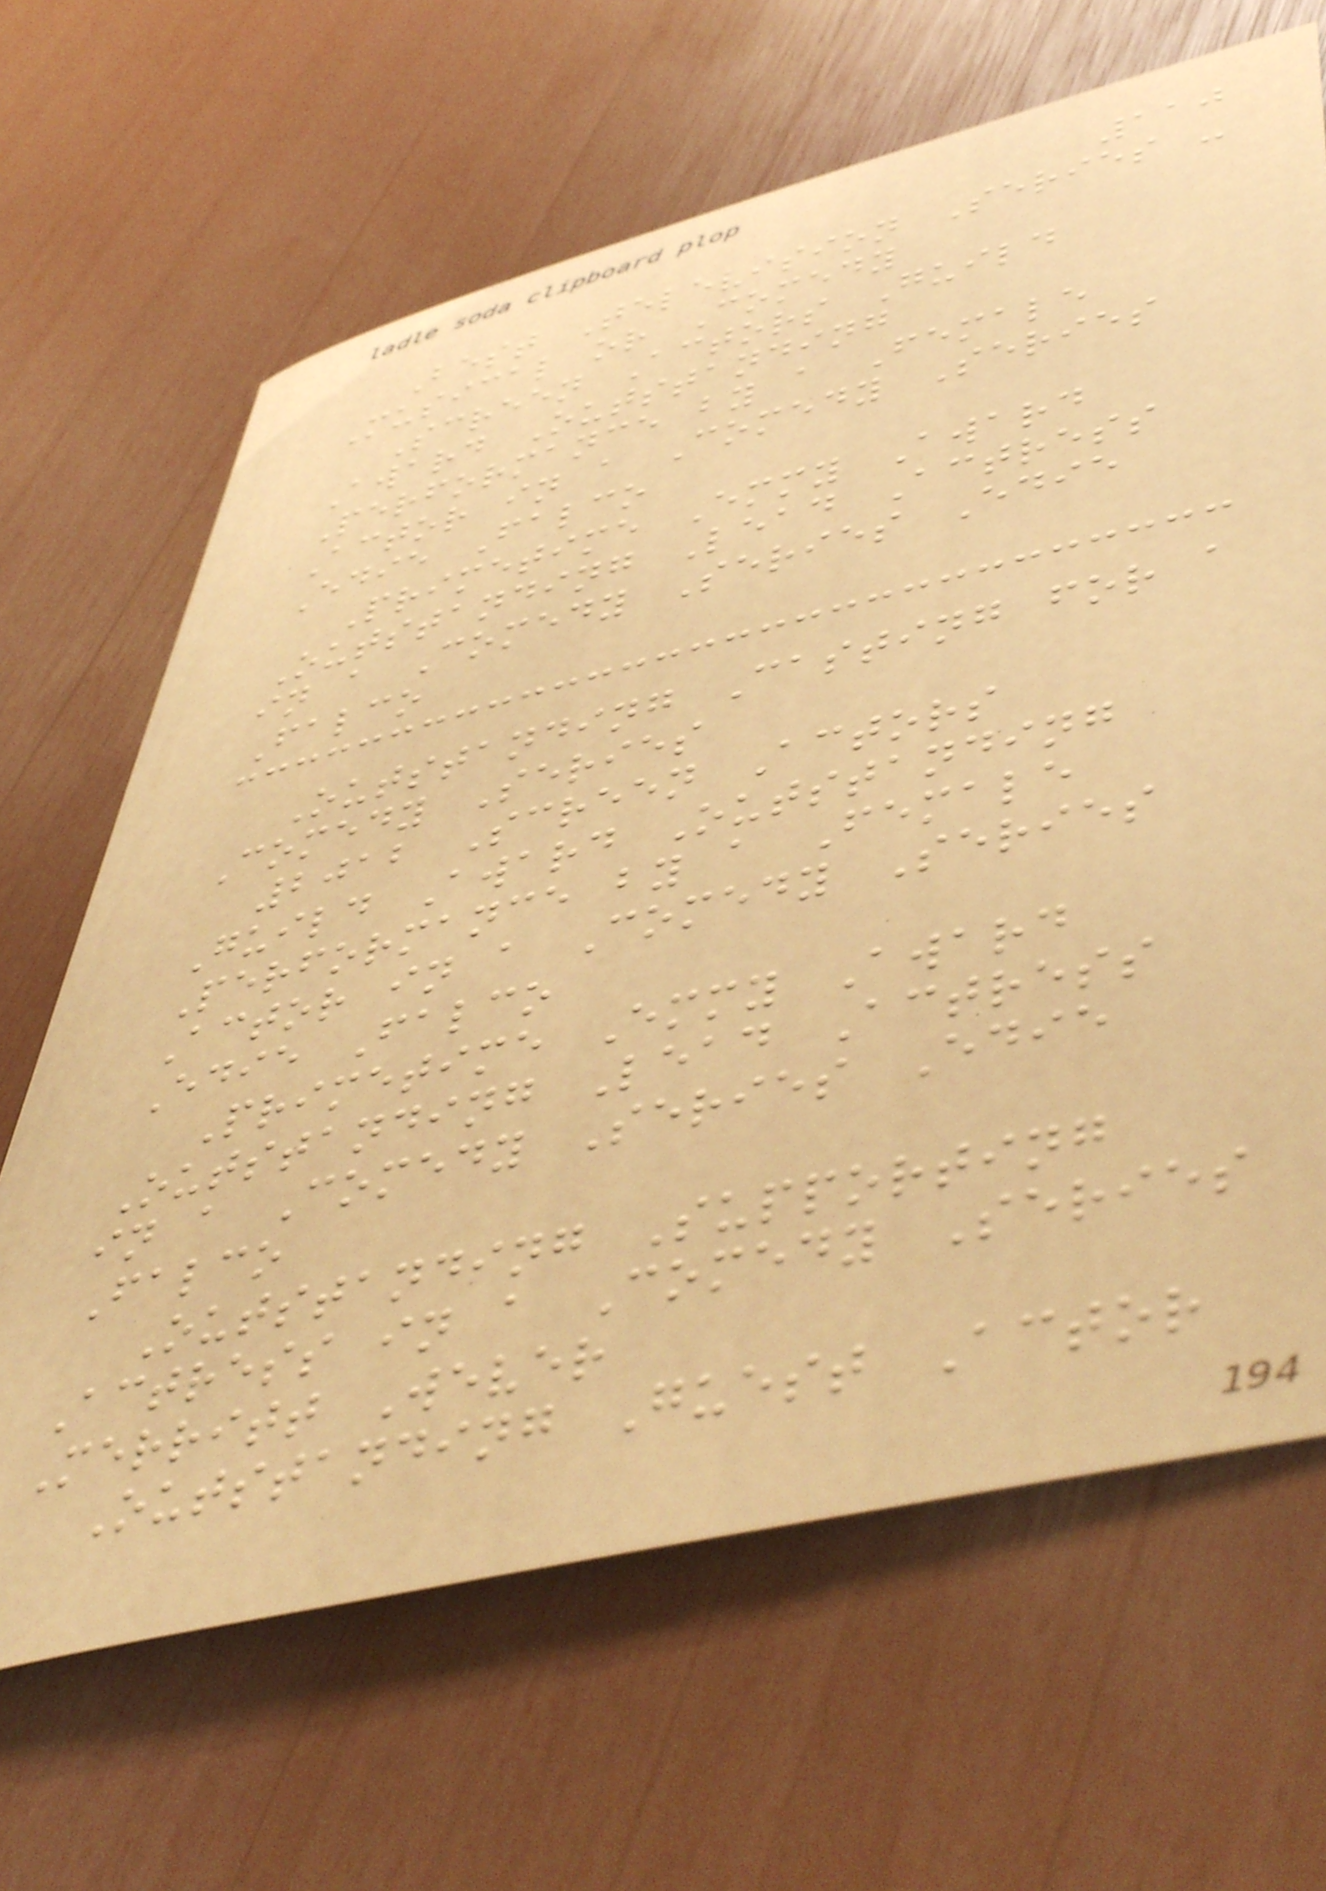110
Best Television Series -
Musical or Comedy
Screen Actors Guild
Award Outstanding
Performance by a Female
Actor in a Comedy Series
Edie Falco
Primetime Emmy Award
Outstanding Lead Actress
in a Comedy Series Edie
Falco
Outstanding Casting for a
Comedy Series
2012 Screen Actors
Guild Award Outstanding
Performance by a Female
Actor in a Comedy Series
Edie Falco
Primetime Emmy Award
Outstanding Lead Actress
in a Comedy Series Edie
Falco
Outstanding Supporting
Actress in a Comedy Series
Merritt Wever
Outstanding Guest Actor
